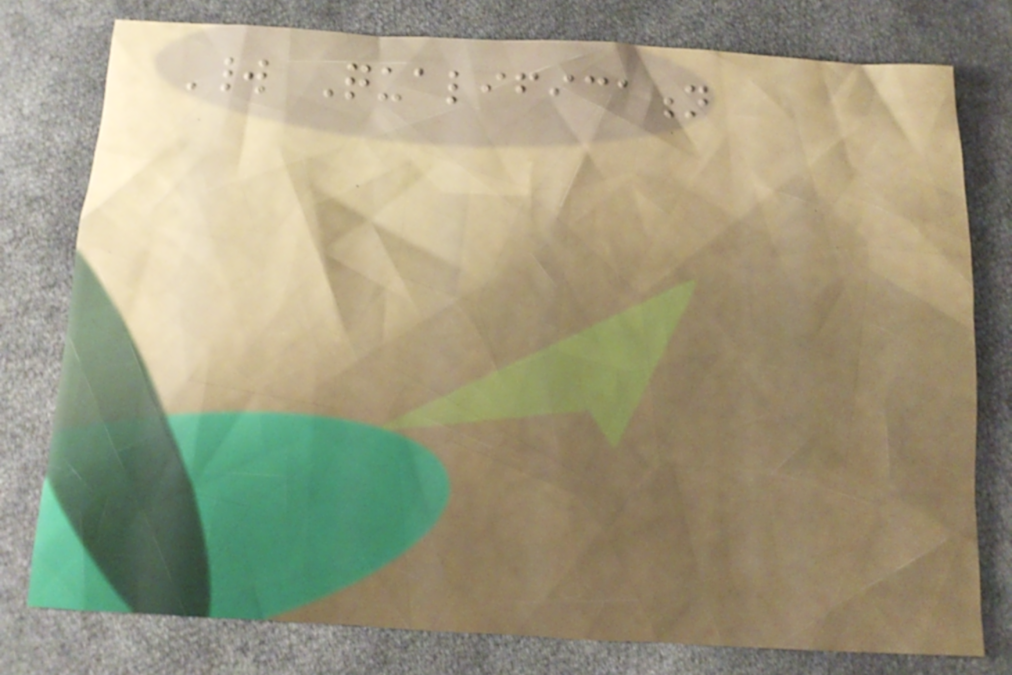World Qualification
